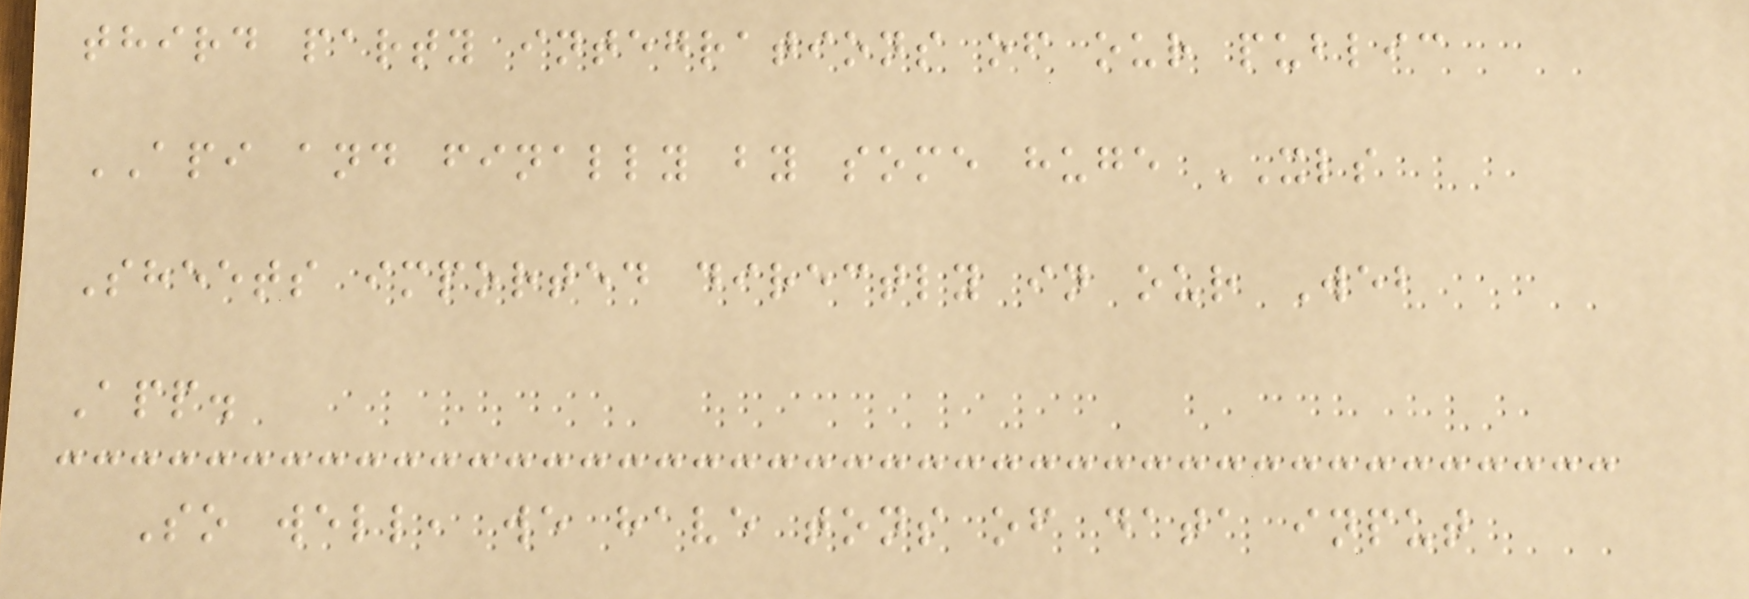third party integrations of our public
API and finally by some huge XLS
Sheets imported directly in our Web
App.
So well, we have tons of data input
